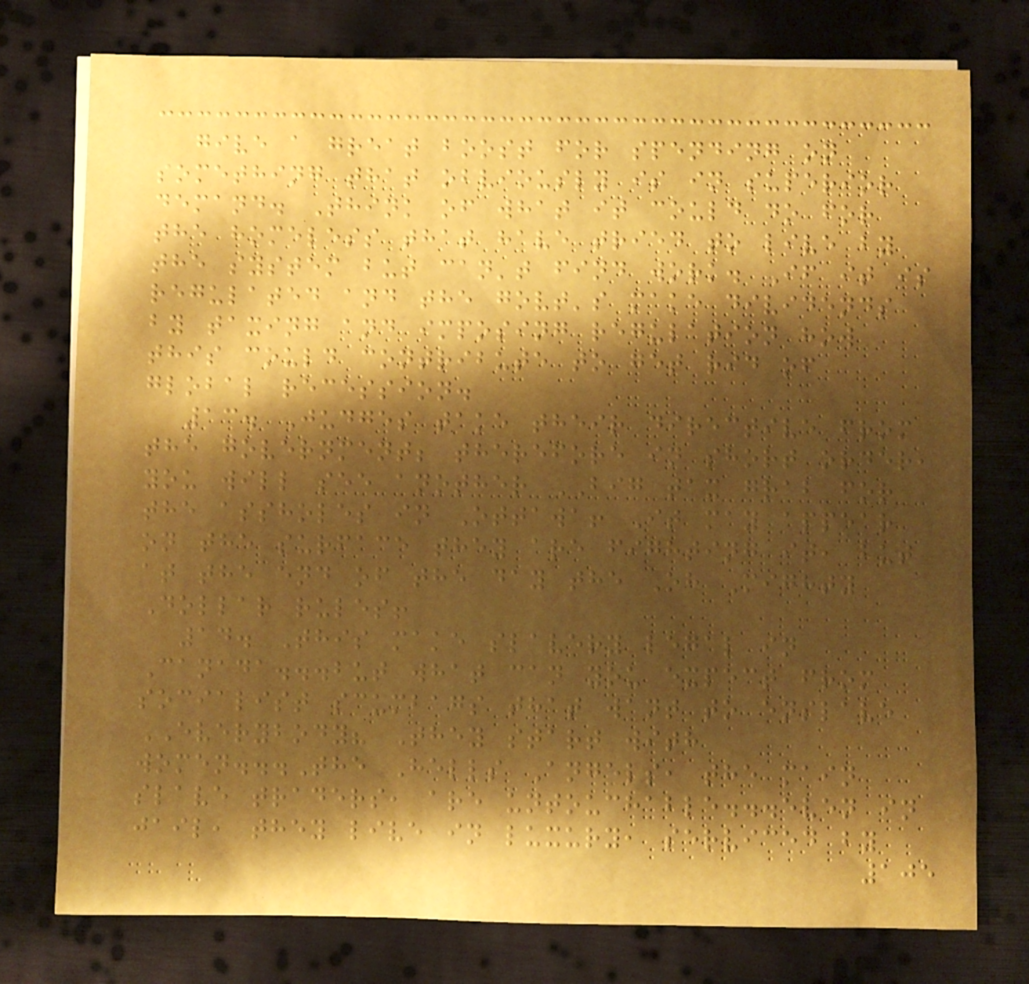give a great boost for spending on
something that obviously is in superior
demand. Think of what it could do for
the homeless that have tried to live by
the system but can't find work. If it is
regulated and the govt's make dividends
by taxing and imposing regulation how
this could contribute to get rid of
global recession.
13. Judges take their directive from
the government; therefore in short order,
you will see another BIG tax grab for
the assholes in Ottawa! It may appear
on the surface they are fighting it, but
at the end of the day the Oh Mighty
Dollar rules!
14. This make slavery legal in
Canada...but what can you expect from
socialist scumbags that want to enslave
EVERYBODY? They start with
women...The Hells Angels, the main
slave traders, are untouchable...even in
jail, they live in luxury, serviced by
105
